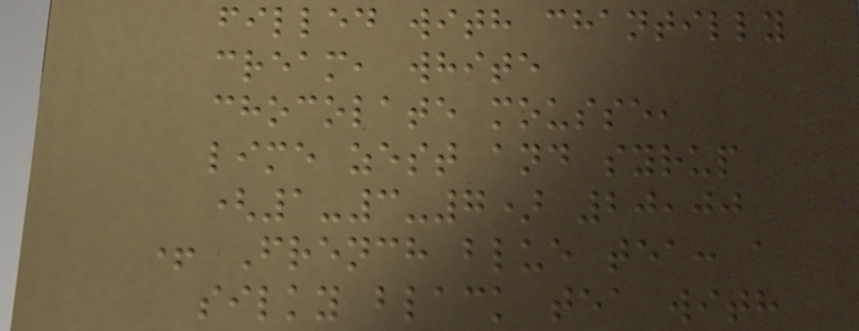filled with chantilly
cream, white
chocolate mousse,
lime zest and syrup
(1-3-7) 20,00
+ French blue tea: a
silky black tea with
